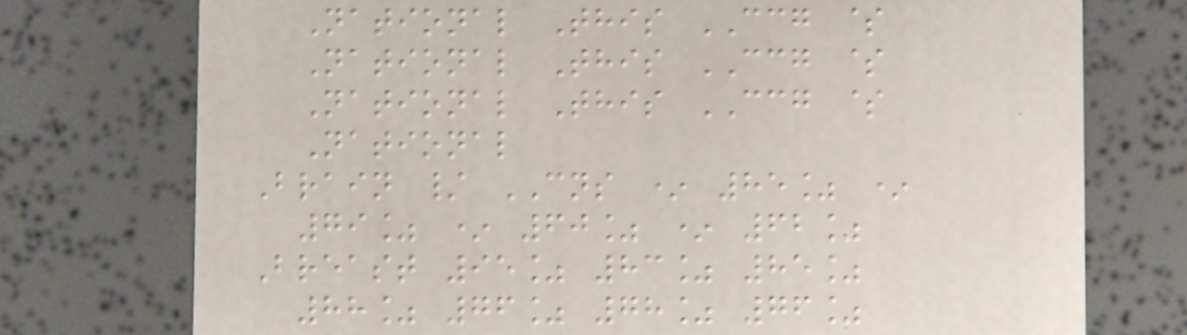National This CCG $
National This CCG $
National This CCG $
National
Brain / CNS * 85% *
79% * 60% * 62%
Breast 95% 83% 85%
88% 76% 78% 76%
